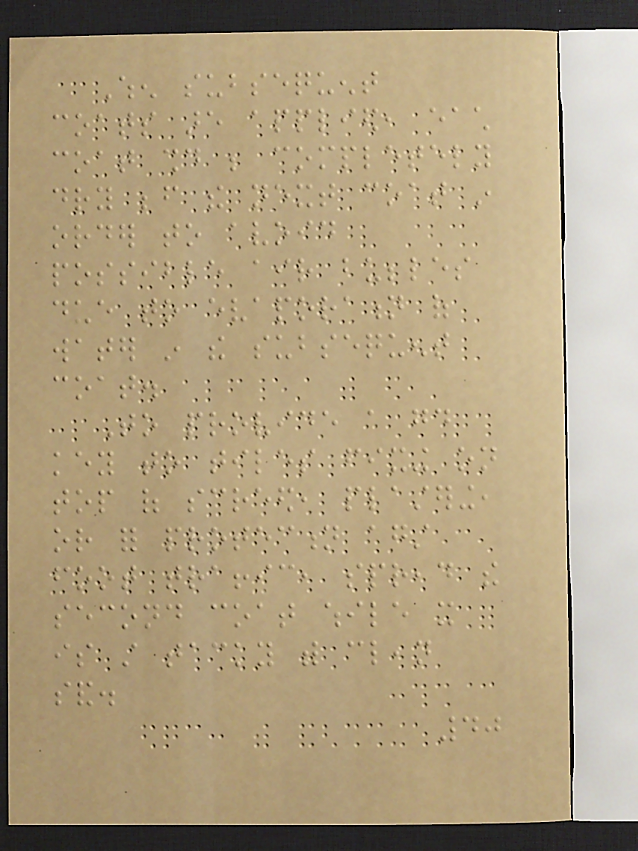When subsequent
coats are applied, each
coat should be completely
dry before the next coat in
order to avoid
possible air bubbles
due to evaporation of
water in the subsequent
coat.
To provide a good
key to tiles fixing on
top of screed, plastering,
or for protection against
foot traffic, spread the
second coat while it
is still tacky with clean
sand.
40
